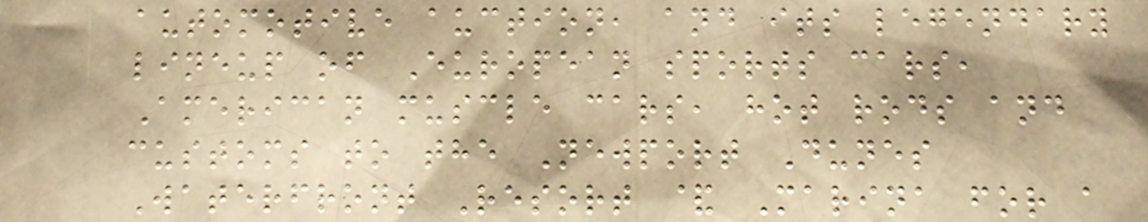automotive auction, and its legendary
lineup of European sports cars,
American muscle cars, hot rods and
customs to the Newport Dunes
Waterfront Resort & Marina for a
